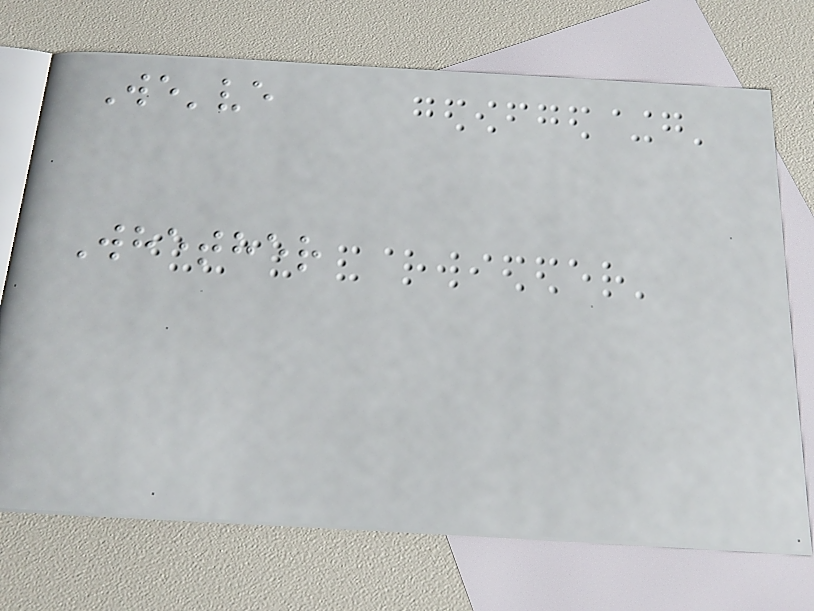We've
Whether
